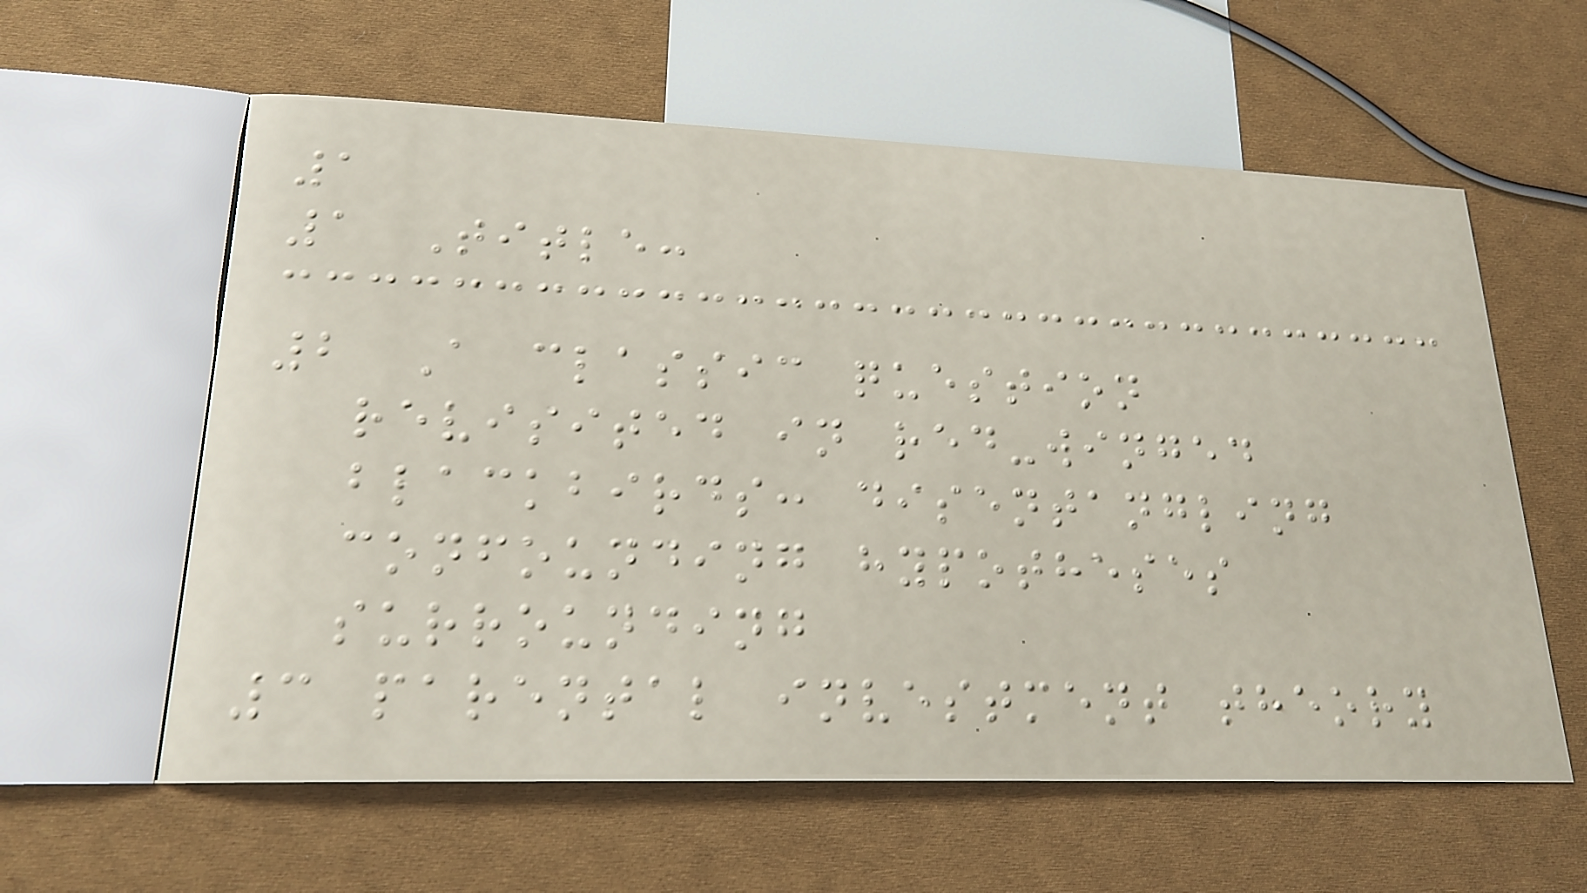1
1 Title:
2 A classic question
revisited in red-winged
blackbirds: disentangling
confounding hypotheses
surrounding
3 parental investment theory
